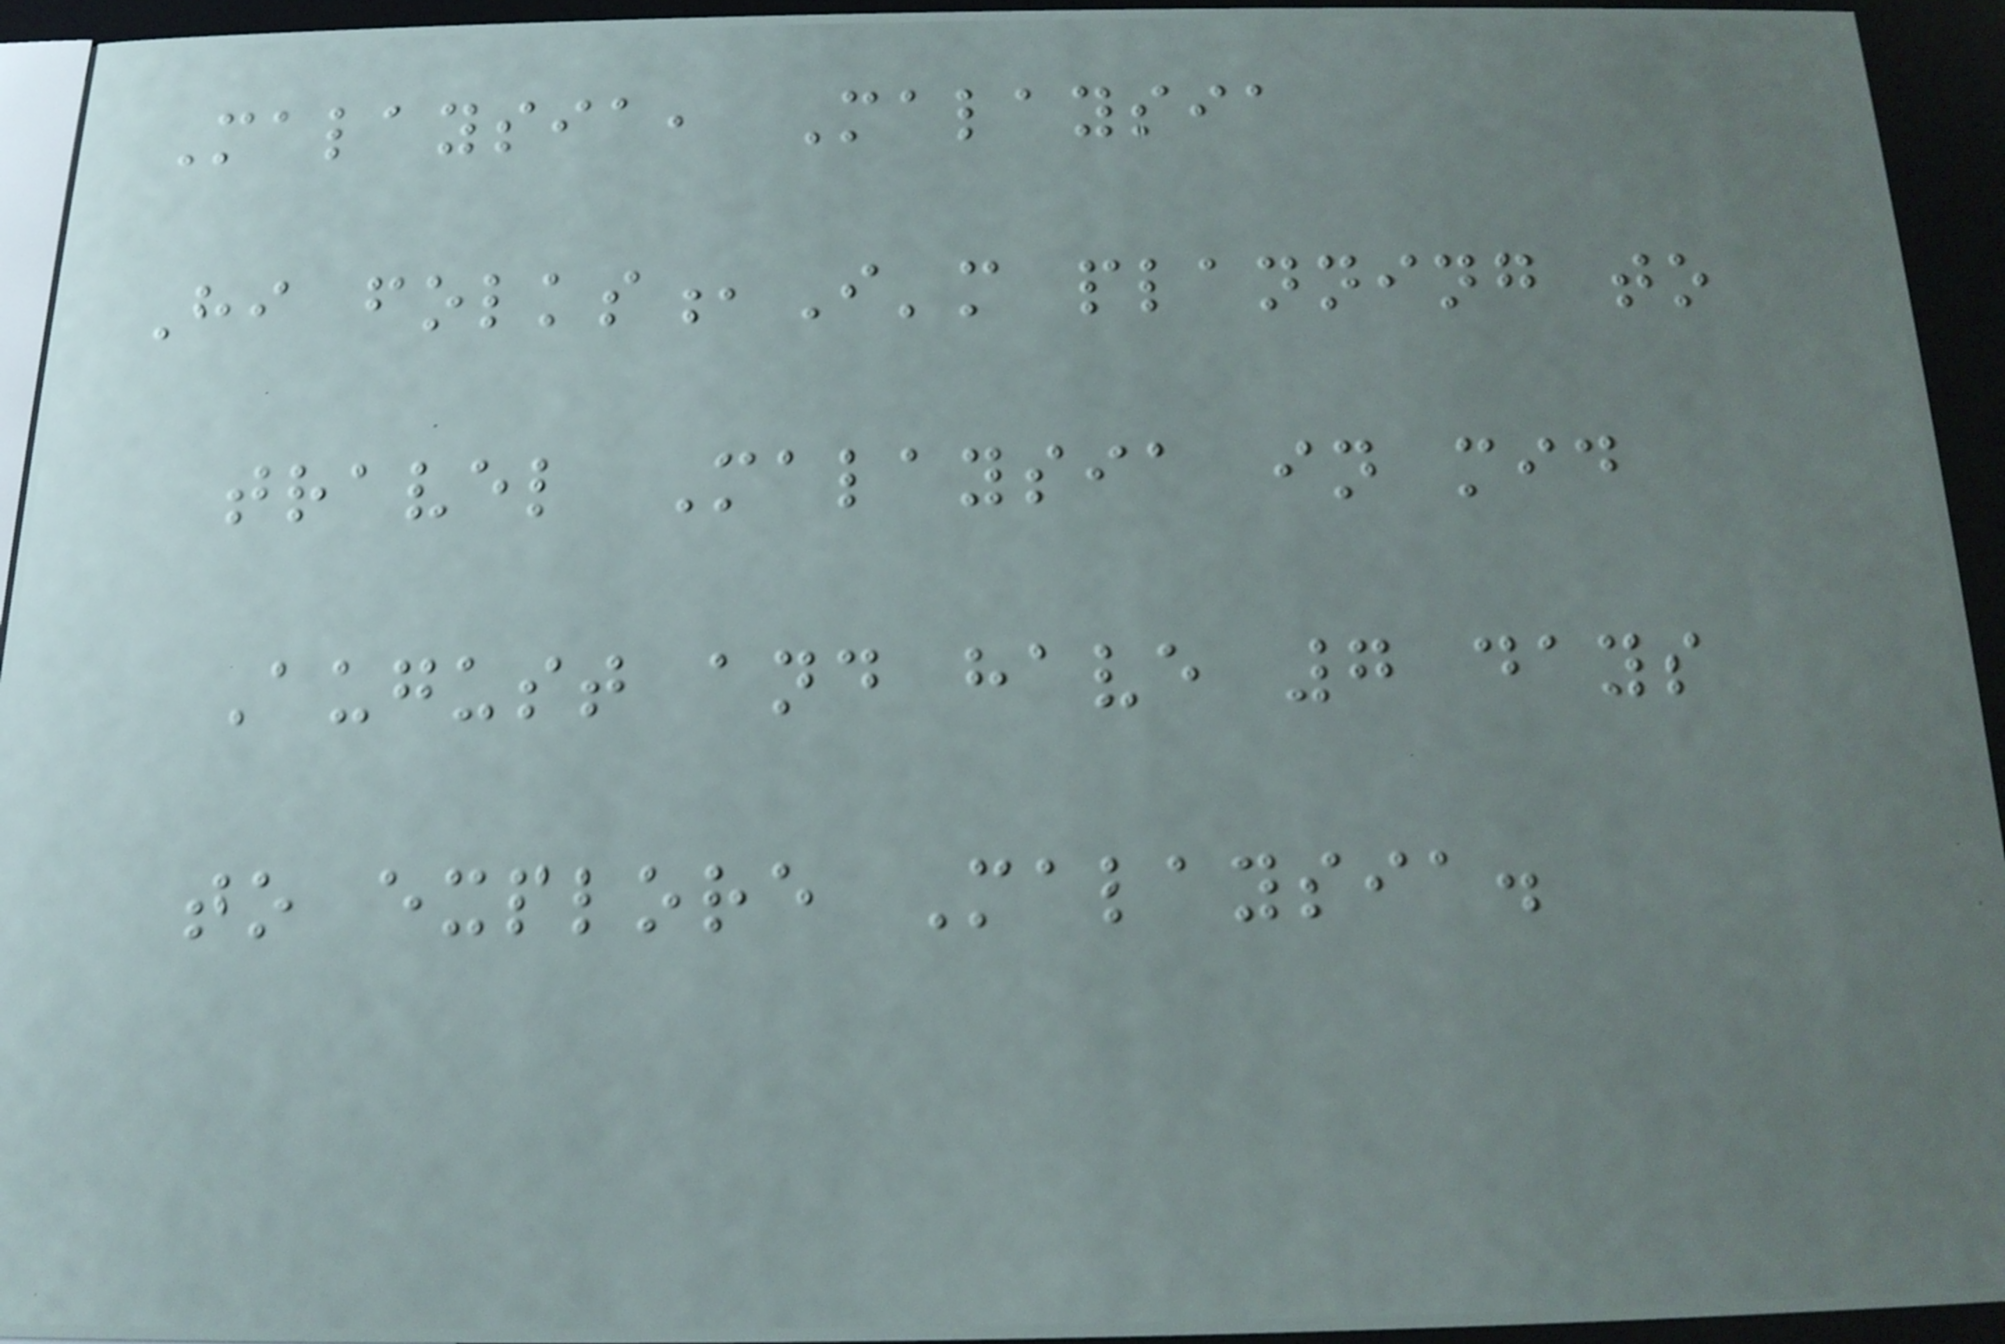Malaysia, Malaysia
Hi folks,I'm planning to
travel Malaysia in mid
August and have 7 days
to explore Malaysia.
